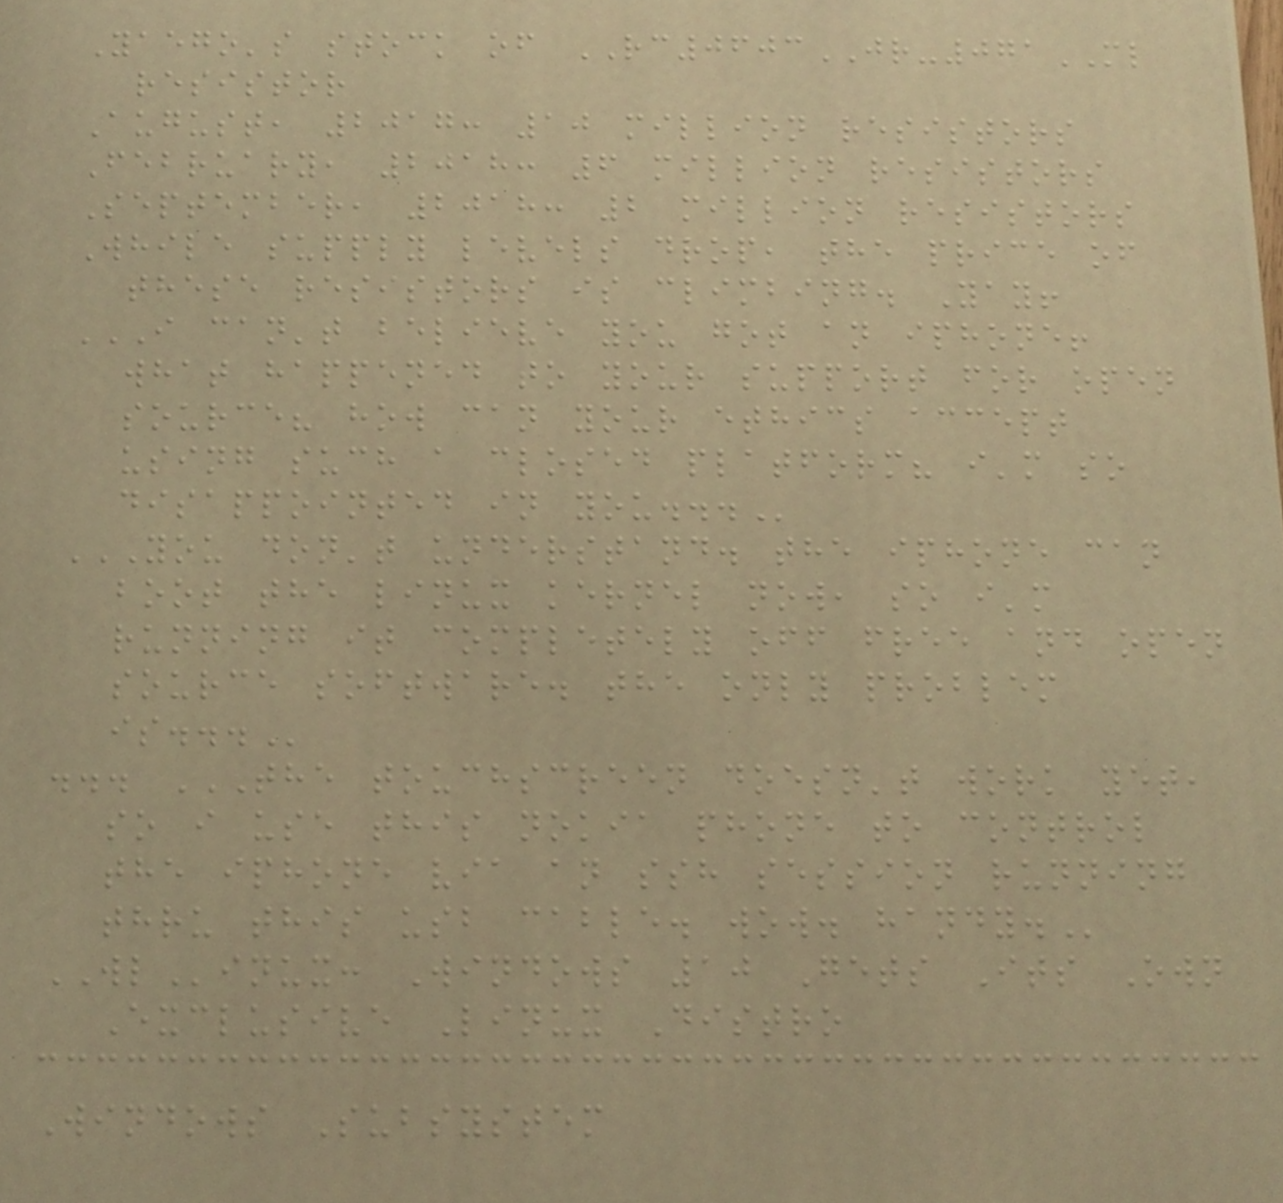Yaego's stock of RC0603JR-071ML
resistor
August, 2017: 10 million resistors
February, 2018: 6 million resistors
September, 2018: 2 million resistors
While supply levels drop, the price of
these resistors is climbing. Yay!
I CAN'T BELIEVE YOU GOT AN IPHONE!
WHAT HAPPENED TO YOUR SUPPORT FOR OPEN
SOURCE? HOW CAN YOUR ETHICS ACCEPT
USING SUCH A CLOSED PLATFORM? I'M SO
DISAPPOINTED IN YOU...
YOU DON'T UNDERSTAND. THE IPHONE CAN
BOOT THE LINUX KERNEL NOW, SO I'M
RUNNING IT COMPLETELY OFF FREE AND OPEN
SOURCE SOFTWARE. THE ONLY PROBLEM
IS...
... THE TOUCHSCREEN DOESN'T WORK YET,
SO I USE THIS NOKIA PHONE TO CONTROL
THE IPHONE VIA AN SSH SESSION RUNNING
THRU THIS USB CABLE. WOW. HANDY.
WLinux: Windows 10 Gets Its Own
Exclusive Linux Distro
Windows Subsystem
